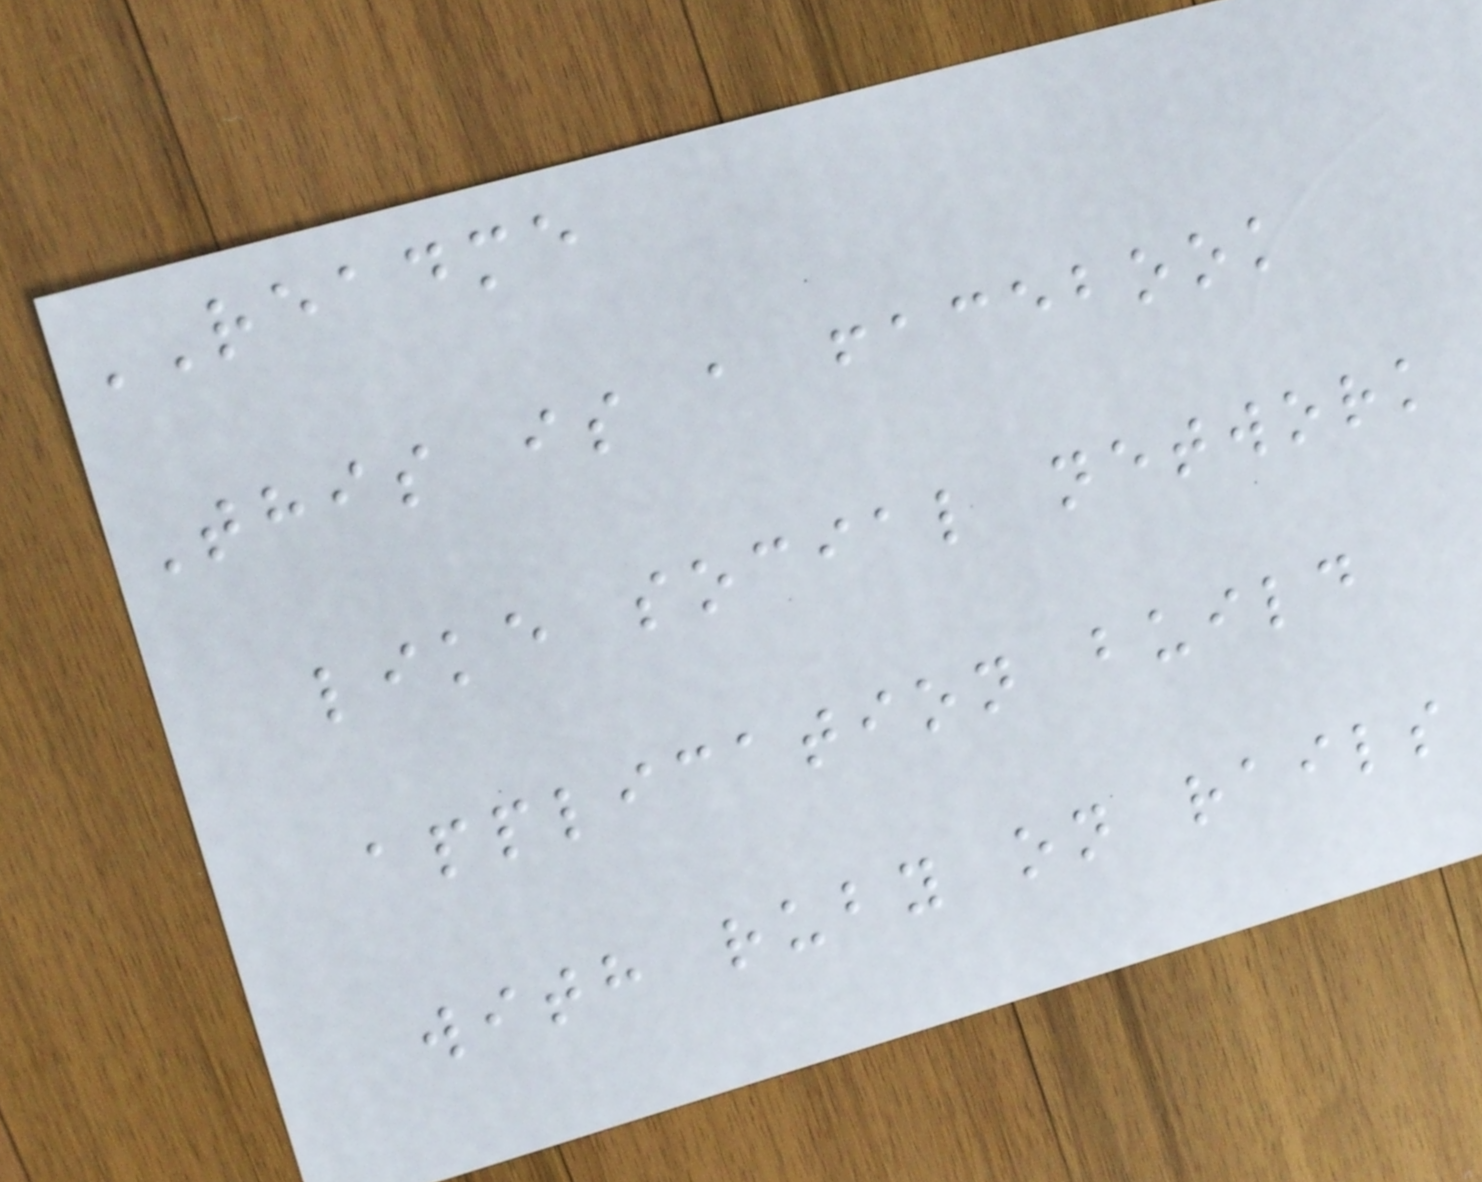README
This is a facebook
like social network
application build
with ruby on rails
